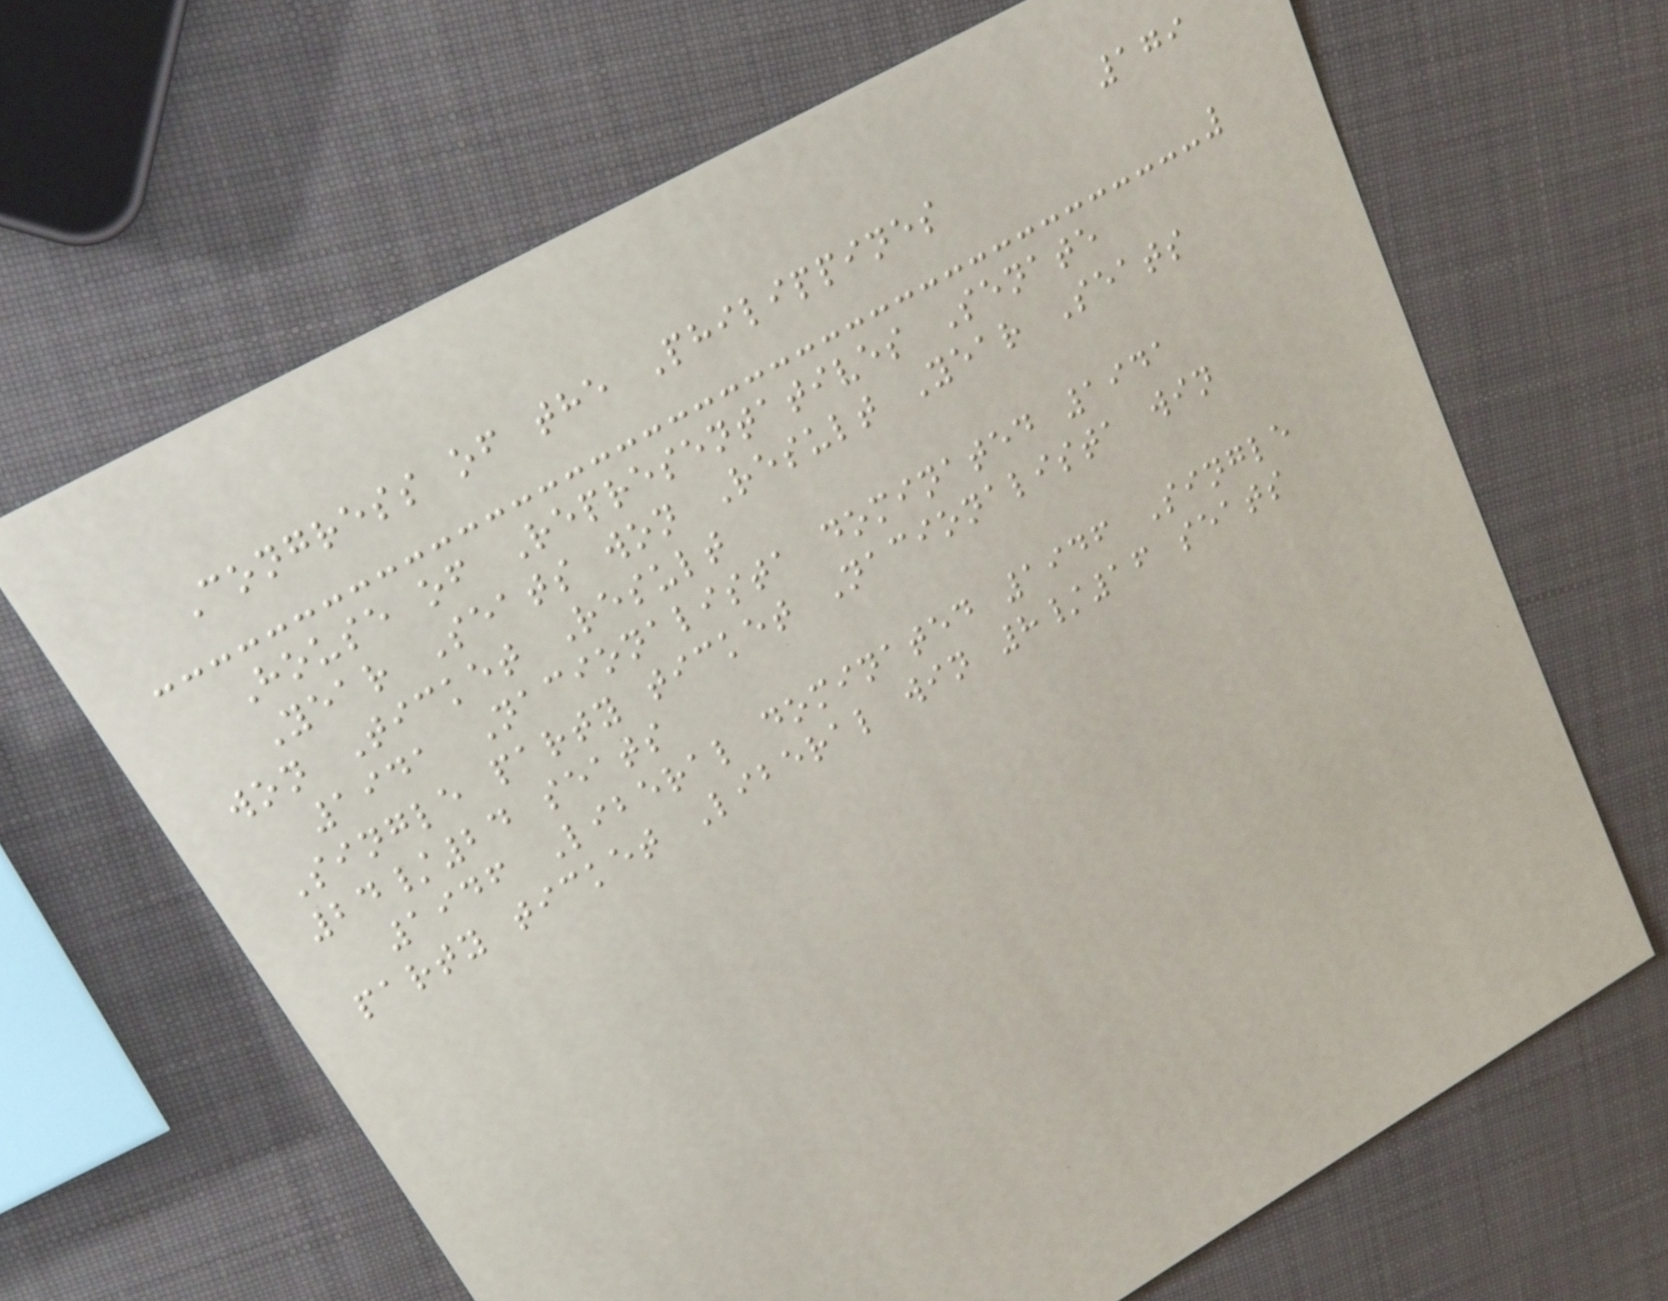179
Congress of the Philippines
House of Representatives Senate
Year Seats won Result Year Seats
won Ticket Result
1941 Nacionalista dominated 1941
Single party ticket Nacionalista win
24/24 seats
1946 Liberal dominated 1946 Single
party ticket Liberal win 8/16 seats
